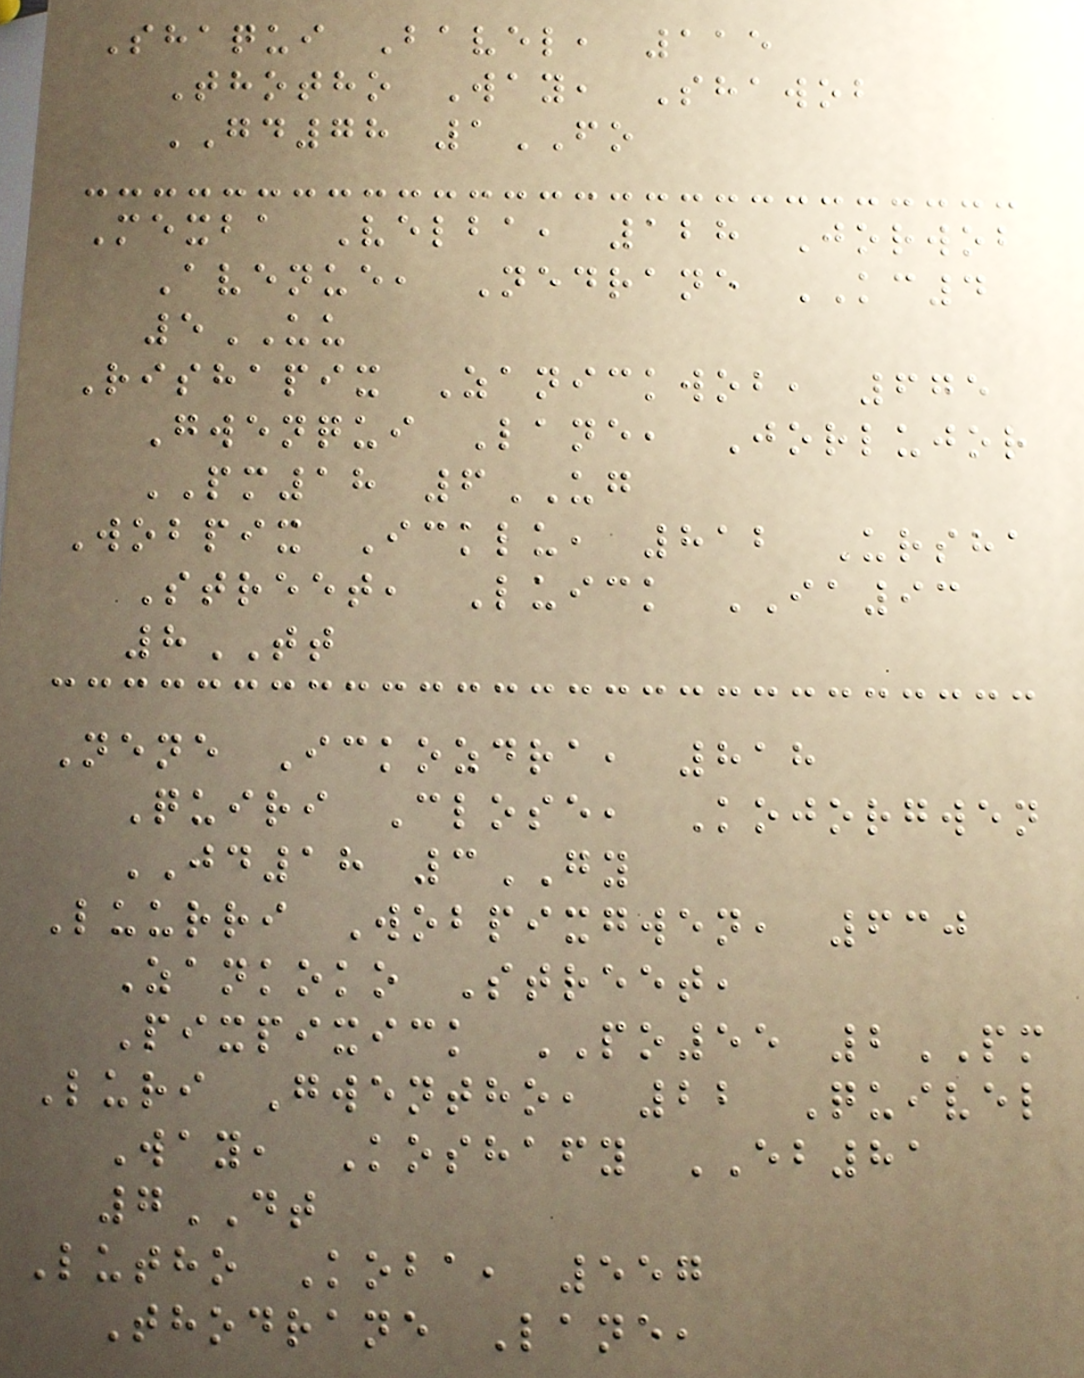Shaqui Bavel, 115
Thotho Way, Shawob
GD78 1FO
Mexba Velba, 128 Jorwob
Avenue, Nedrane KC4
5UU
Rishapix Zanickwob, 675
Gwenqui Lane, Jorlujor
PM18 6UG
Wobpix Icklu, 812 Ursha
Street, Luick IA93
8TT
Nene Ickozdra, 818
Quiri Close, Kojorgwen
JD18 3GY
Luurri Wobpixgwen, 630
Zankoko Street,
Pixpixick PO55 2PM
Luri Gwentho, 22 Quivel
Way, Koshafy EB81
7DT
Lutho Koba, 557
Thodrane Lane,
